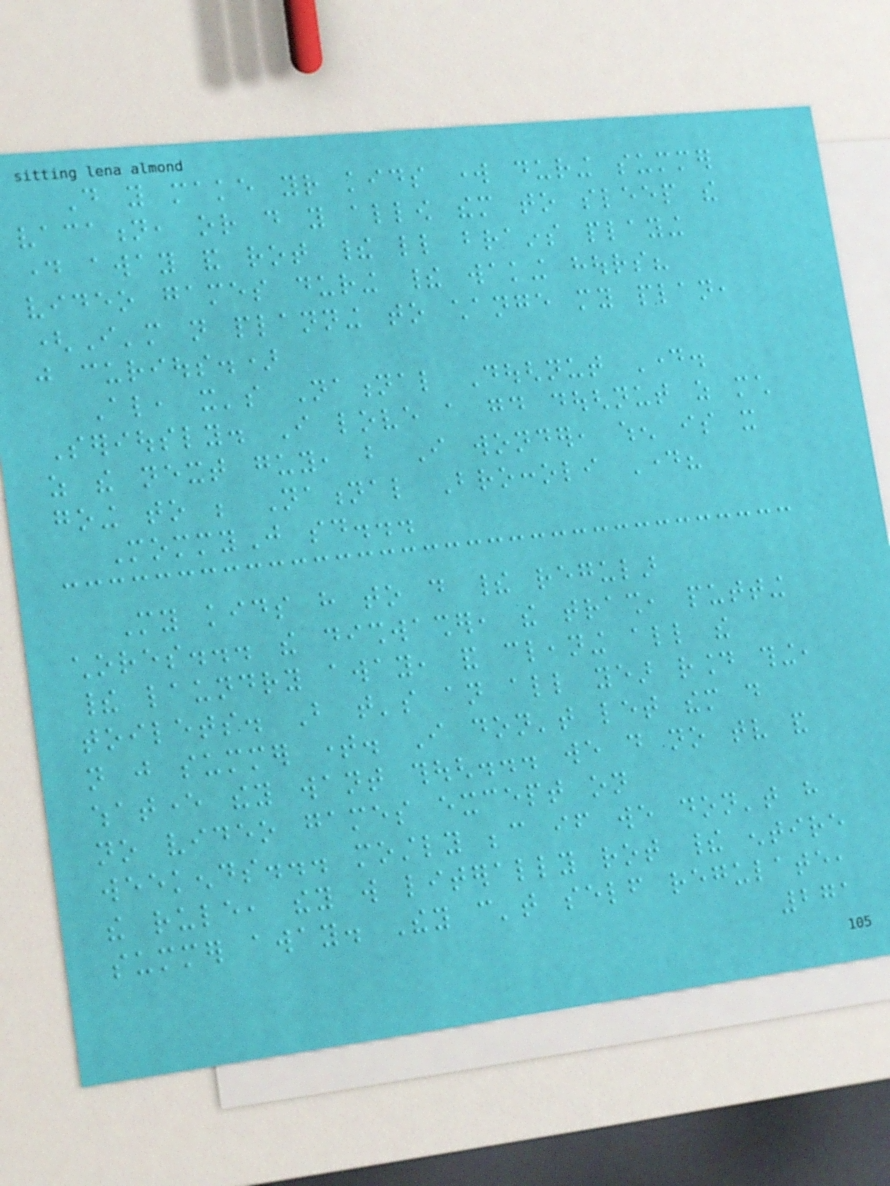Do you make your kids work during summer
vacation, or do you allow them to sleep the
day away and rot their little brains playing
video games during their waking hours?
(I'm not planning to change my plan,
just curious.)
Also, it's National Doughnut Day.
Seriously. I love a good doughnut as much
as the next guy, but I wonder, when is it
going to be National Broccoli Day?
MommyJ said...
My kids have to do their regular
chores... the dishwasher, the trash, putting
their laundry away, and cleaning all the
toilets. But that's an all year round thing,
not just summer time. I don't let them do
whatever they want though... we do no tv and
no video games except on
weekends... mostly because if we don't have
the rule, they will literally rot their entire
summer away. They can't self regulate,
271
